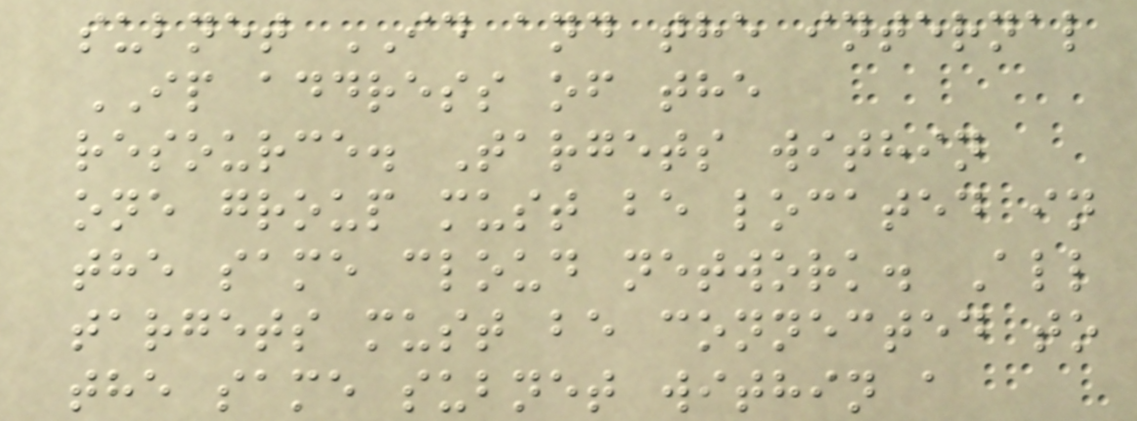subnet ID and the internal
IP address of the
resource. Targets within
one group must be located in
the same cloud network. All
targets must be connected to
the same subnet within a
